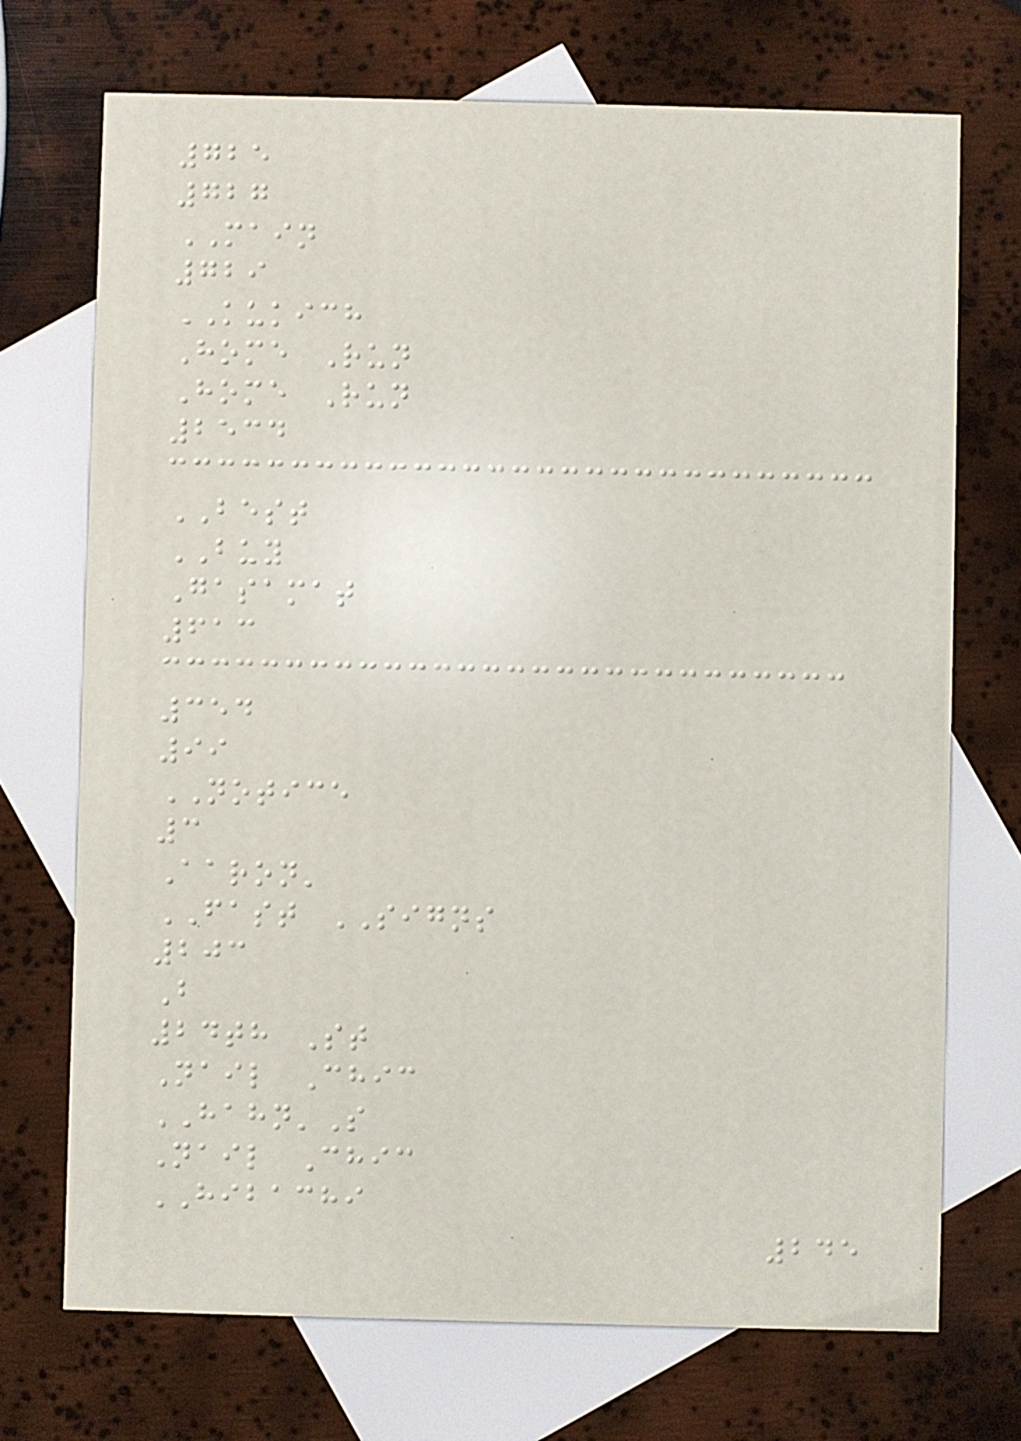725
727
MAIN
729
KUKICH
Home Run
Home Run
2534
BEST
BUY
Gasamat
613
354
99
NOTICE
3
Aaron'
FAST SIGNS
203
B
24th St
Nail Chic
HAHN'S
Nail Chic
HIBACHI
245
